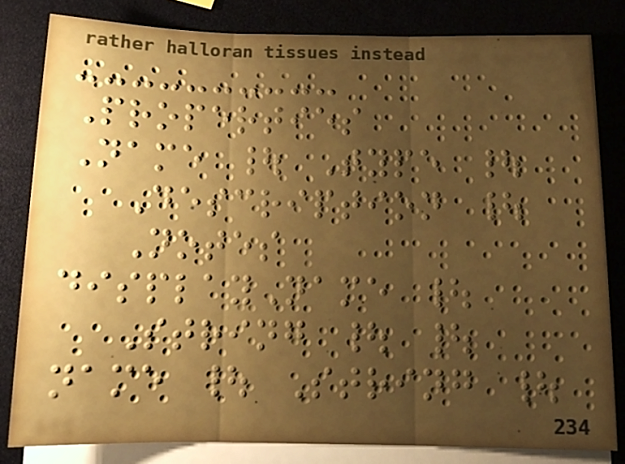Properties
Name | Type |
Description |
Notes
displayName |
String | |
name | String |
